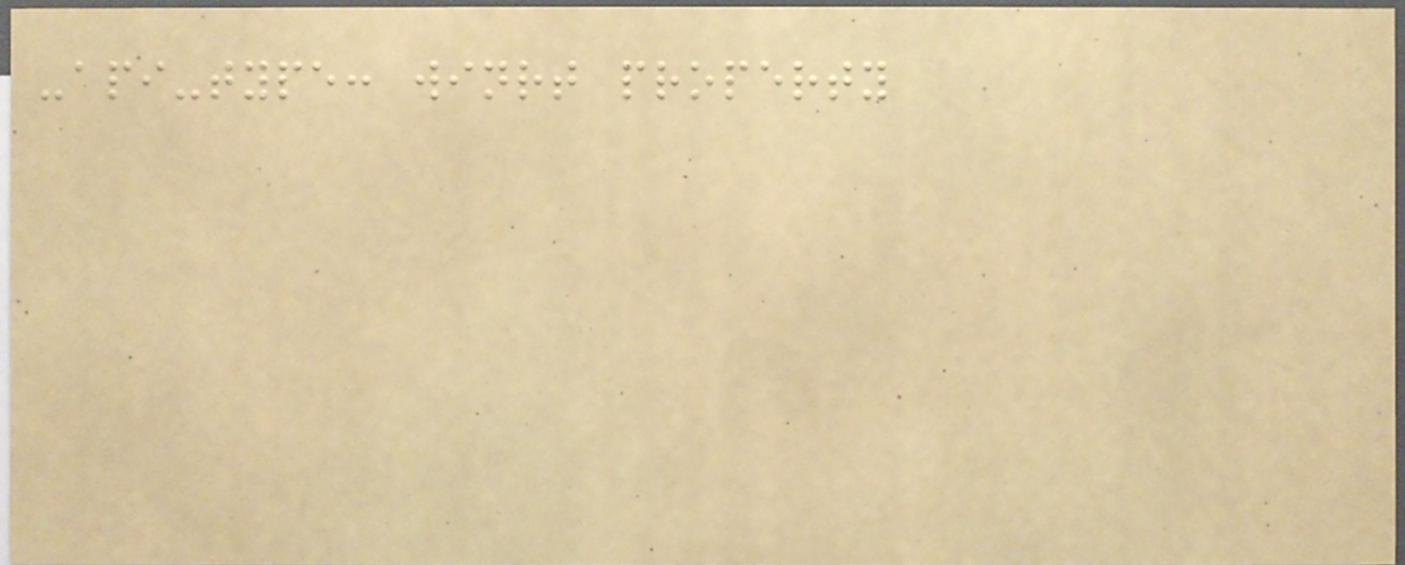-api-type: winrt property
